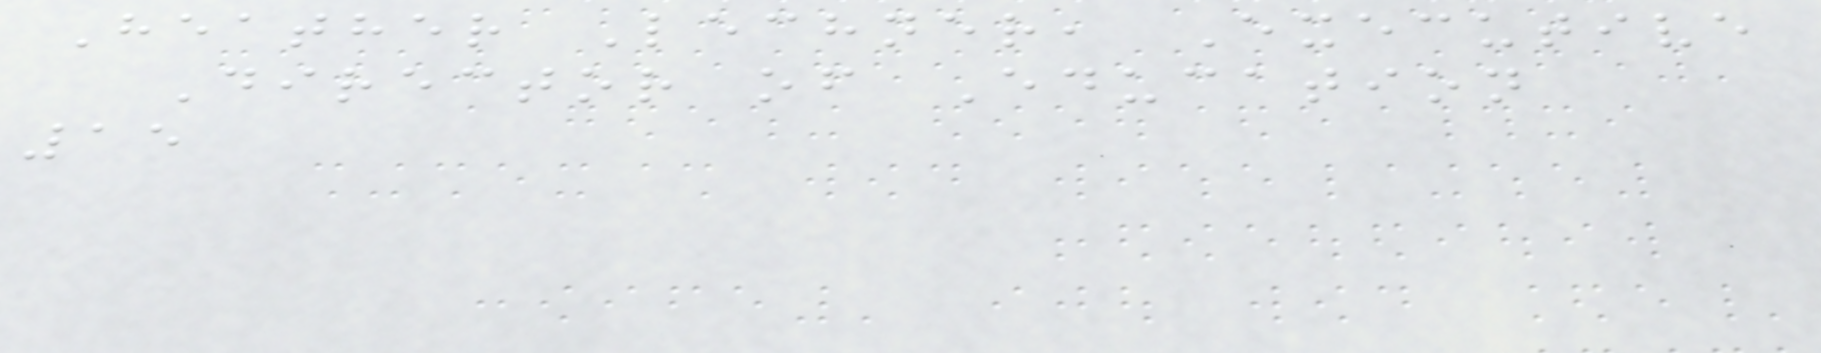Heather Lechner, Executive
Director of Education
15
